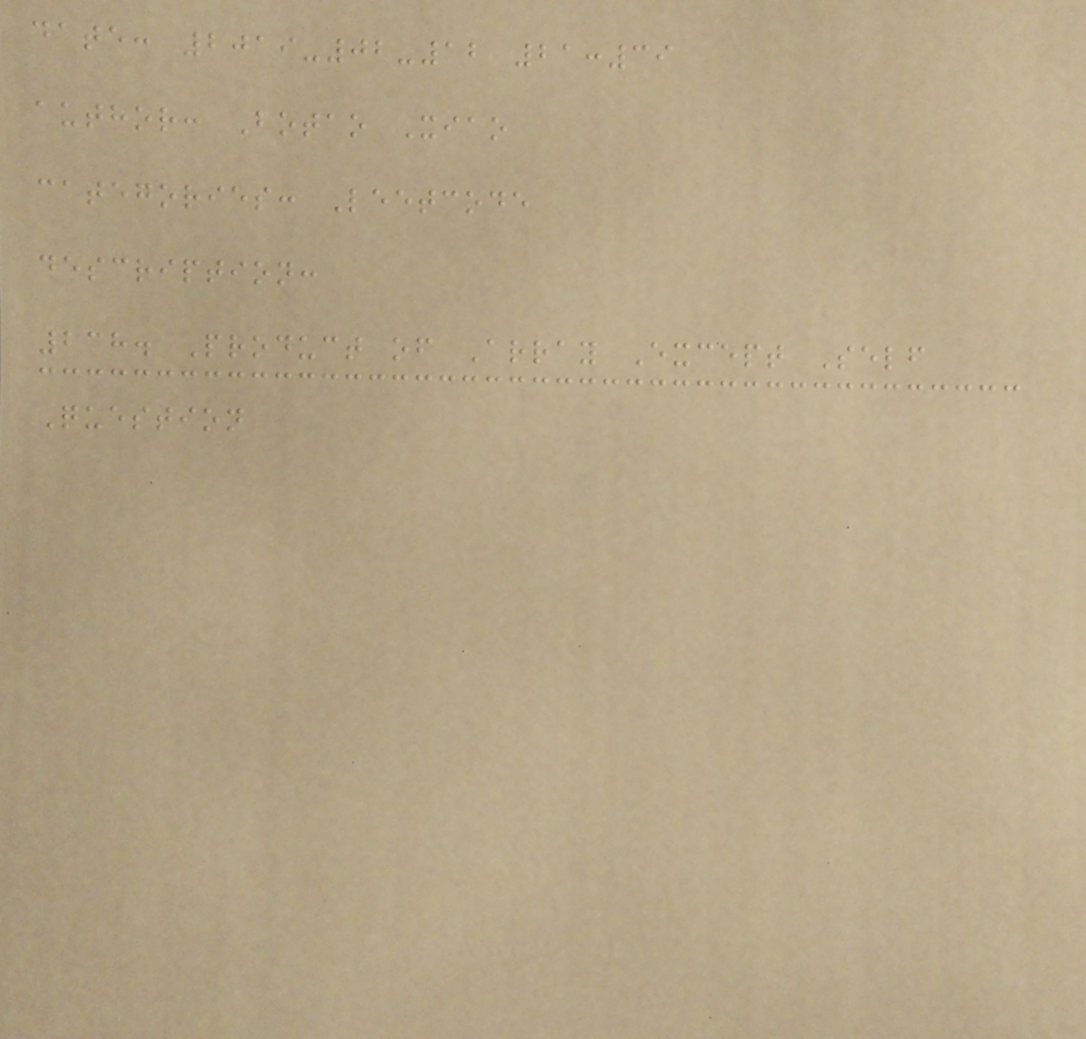date: 2019-02-12 21:39
author: Botao Xiao
categories: Leetcode
description:
238. Product of Array Except Self
Question
